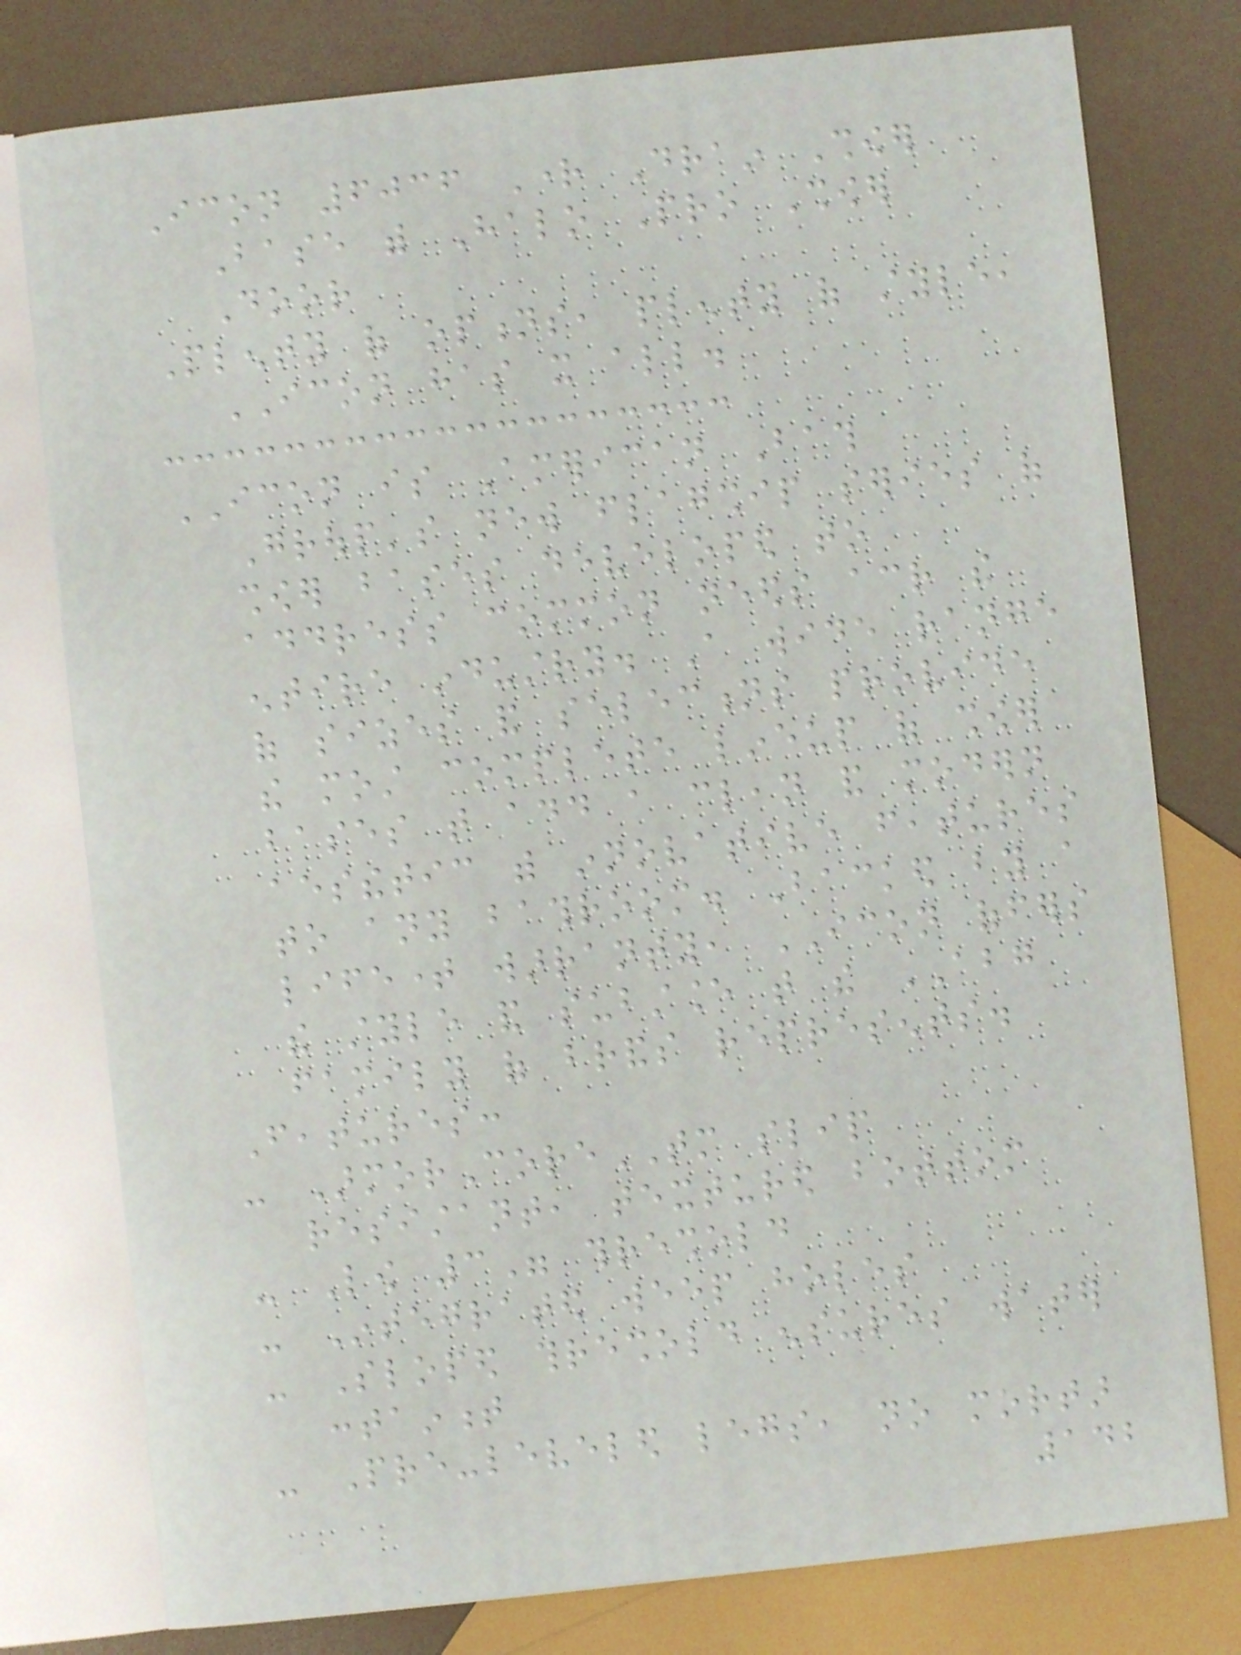Icon 6036 Right Drain Shower
Base with Halo Pro Shower
Door
Plenty of options, plenty of style,
ICON has it all.
ICON is American Bath
Group's new flagship series of
shower bases developed to
address common needs across the
entire industry. A wide range
of sizes and selections provide
the most complete lineup of shower
bases that add a clean and modern
aesthetic with innovative features
to any bathroom. Backed by a
lifetime warranty, ICON offers
the style and substance that the ABG
family of brands represents.
Features:
- ArmorCoreTM slip
resistant, textured bottom
- Low 3" threshold
- Integrated weep holes
- Sloped threshold ensures water
containment
- Pre-leveled legs, no mortar
142
